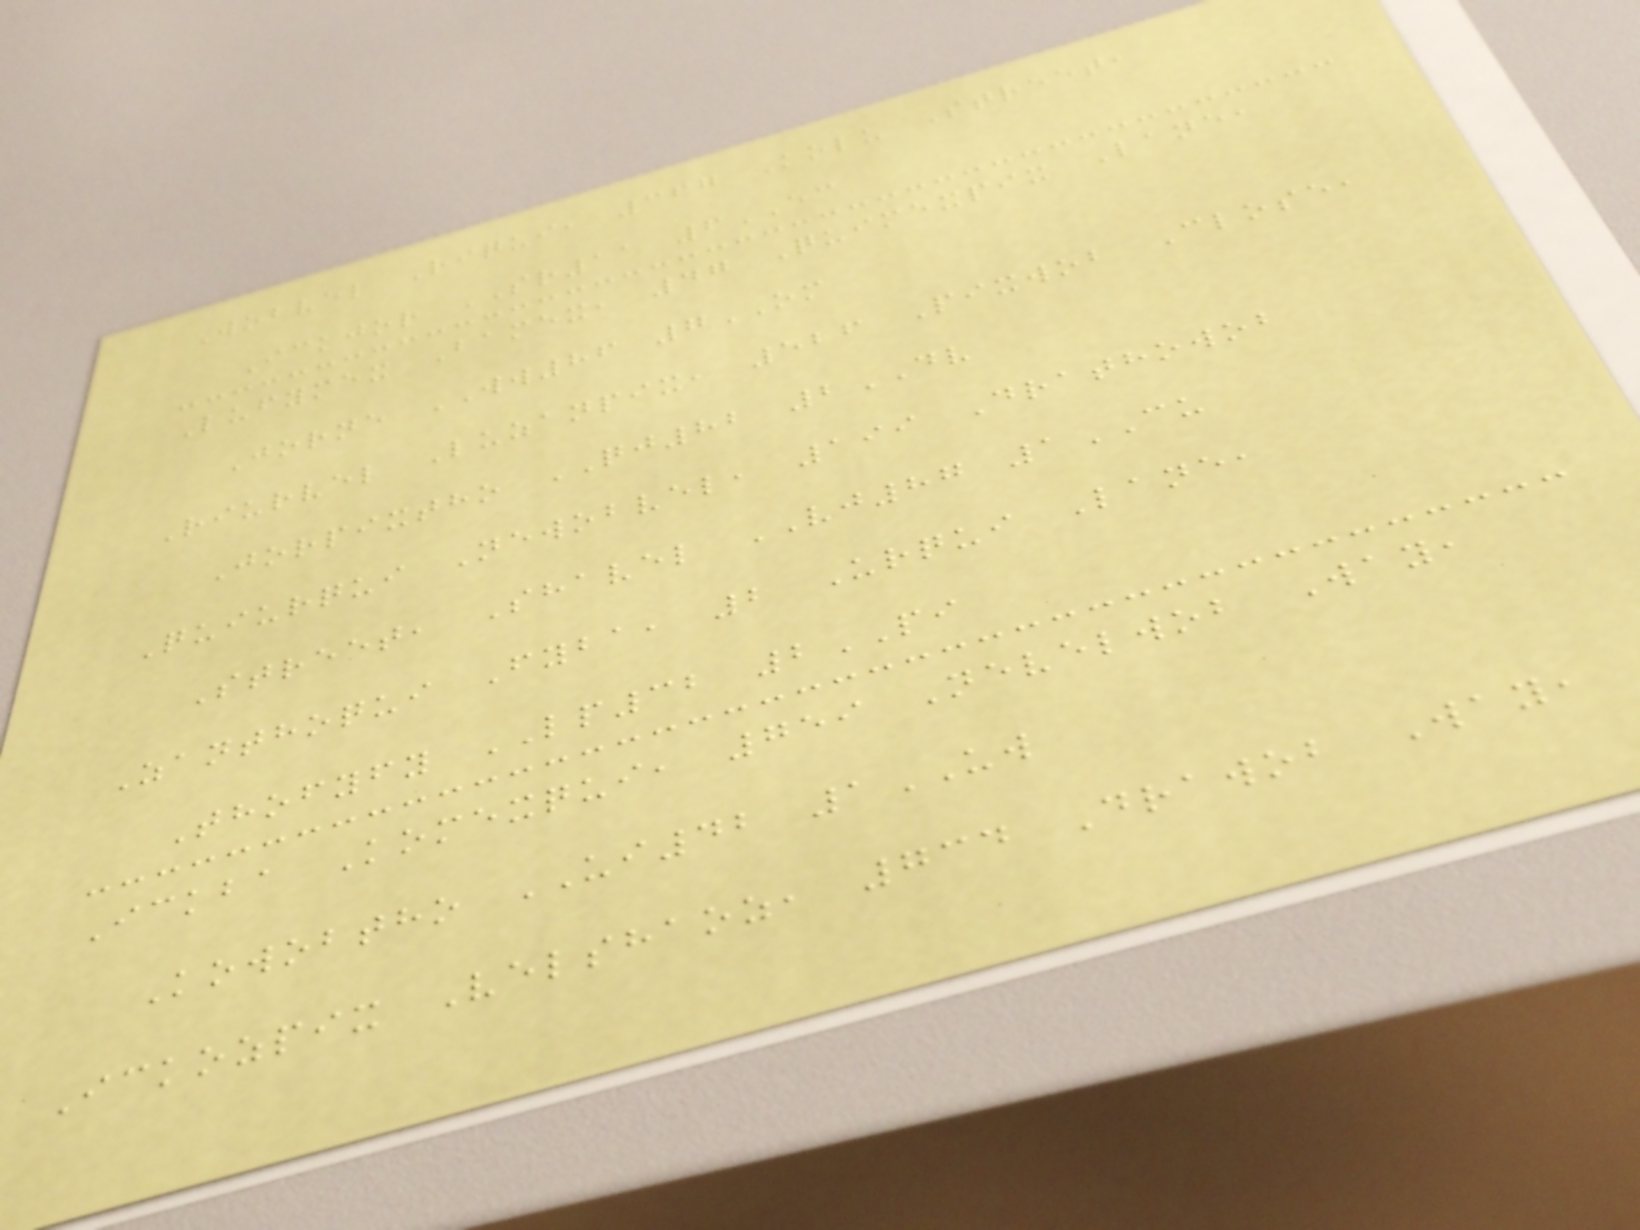Wobvel Riqui, 367 Kolu Street,
Ickjor SR11 6EC
Lufymex Bamex, 47 Quimexpix Lane,
Jorne WW86 7OM
Riurvel Luzanpix, 526 Pixwob Close,
Jorpixtho QJ82 2DV
Quiurqui Newobvel, 199 Drathowob
Street, Shavel VJ87 1CU
Zanthoqui Fyba, 2 Urqui Lane,
Thofyfy LP32 2PI
Ickba Komexqui, 759 Nevelwob Way,
Kowobtho UI42 1UW
Ickozpix Velshaoz, 734 Drawob Way,
